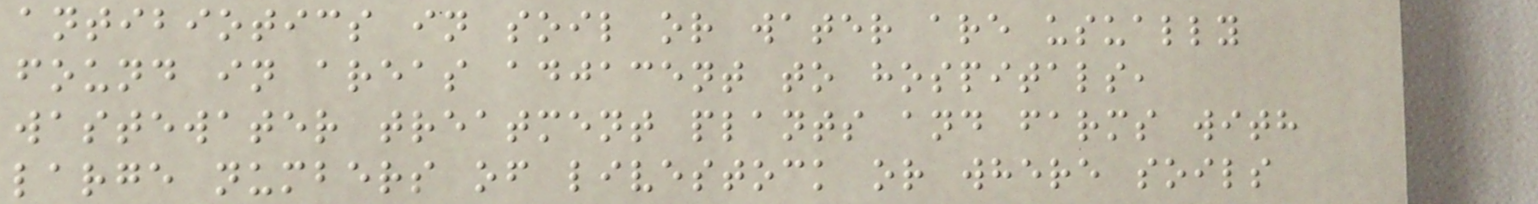antibiotics in soil or water are usually
found in areas adjacent to hospitals,
wastewater treatment plants and farms with
large numbers of livestock or where soils
